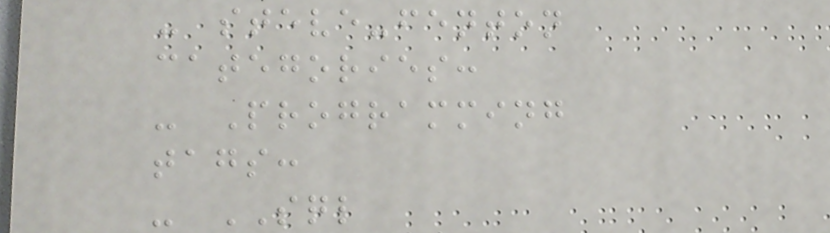- steve-fenton
categories:
- Programming
tags:
- SQL
